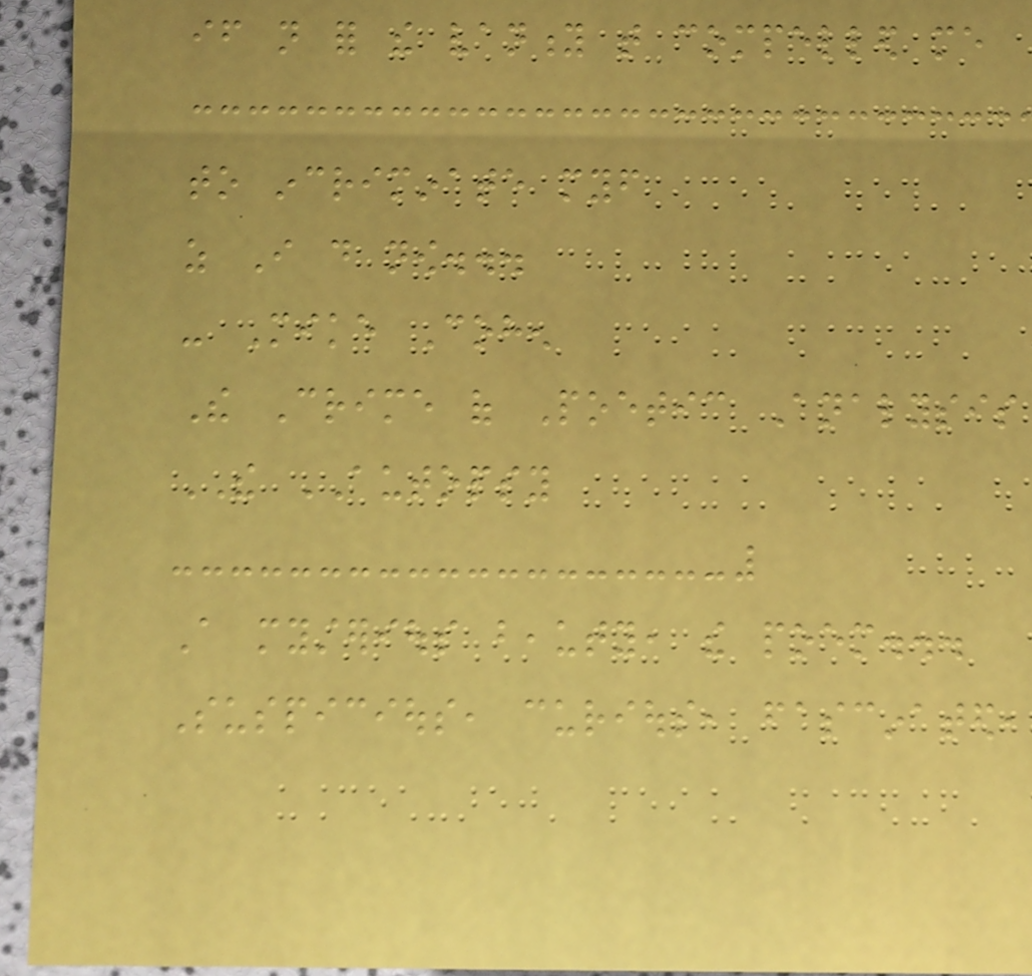if not for the vanity that compelled me
to incriminate myself
as I do now...
- Mike Cohen
The Crime of Poetic Analysis
THE AUTOPSY
A mysterious beauty, the poem...
Suspicious, curious, fascinated,
